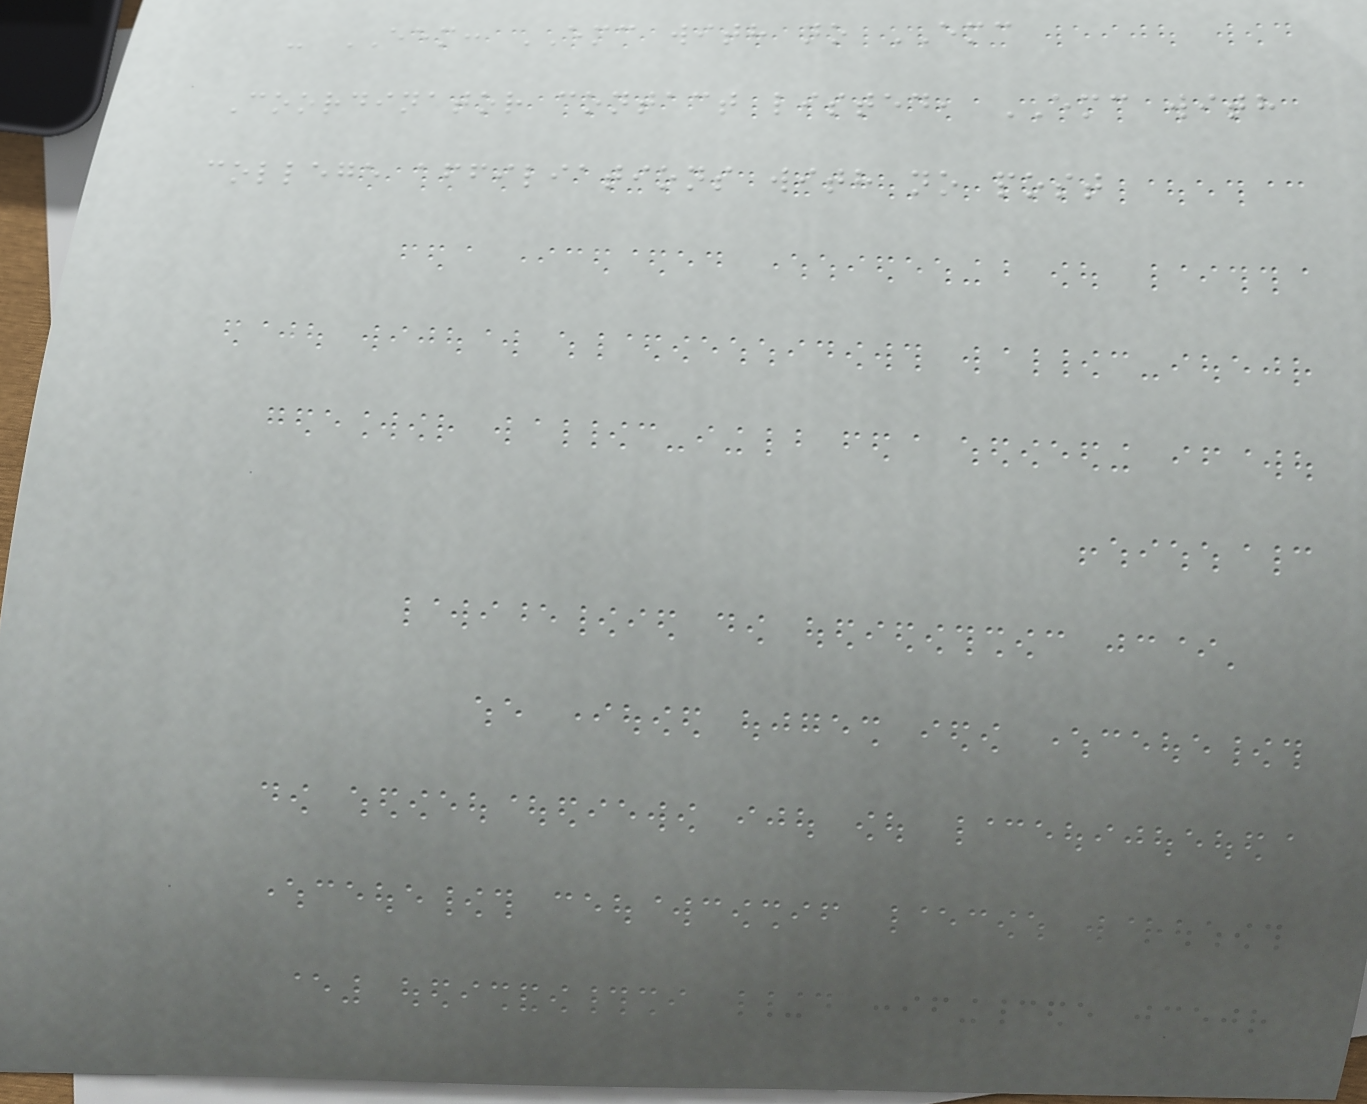- EEM: EMC with no EMC
Coordinator contact listed, EMC with
college affiliations with no post
